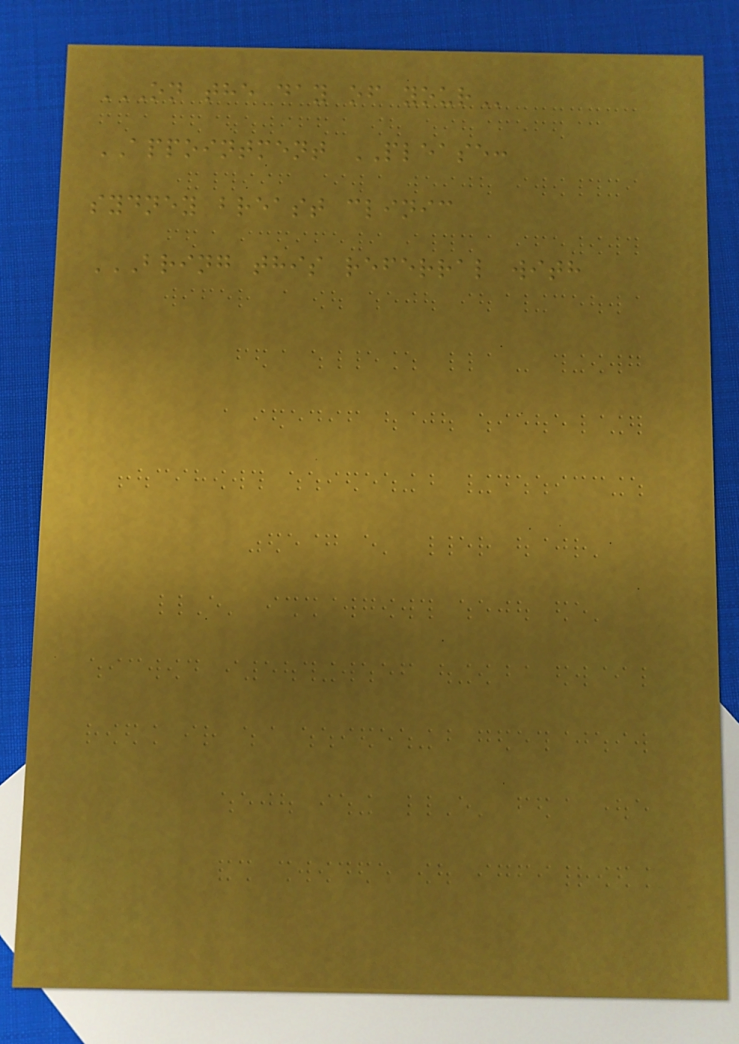ON THE DAY OF YOUR
APPOINTMENT PLEASE:
sydney breast clinic
BRING THIS REFERRAL WITH
